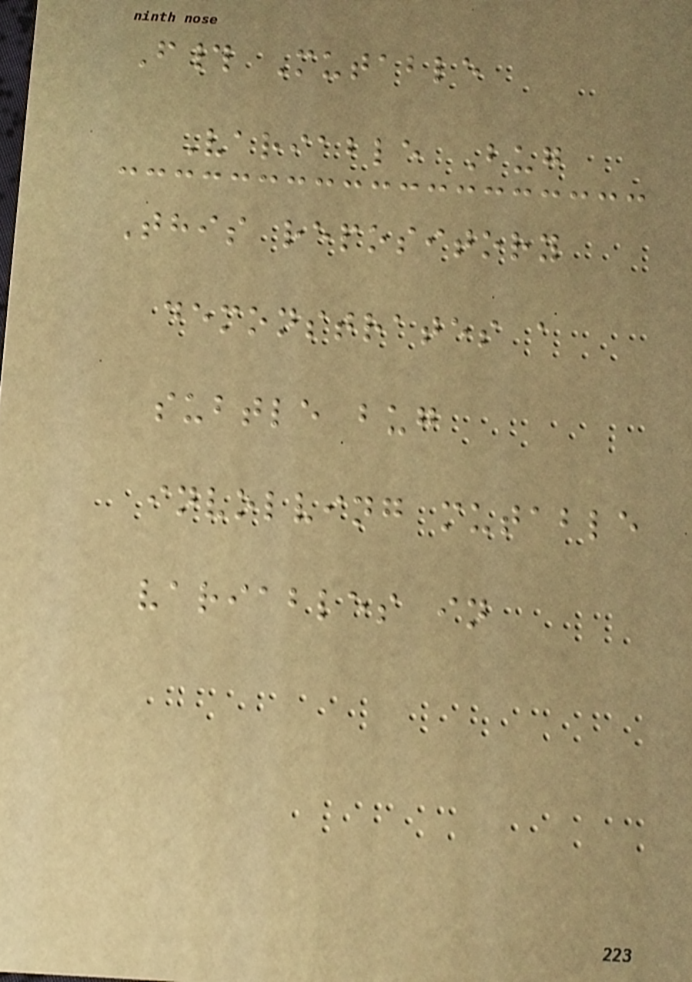F# Mutable
Variable Bug
This repository
demonstrates a
subtle bug
involving mutable
variables in
